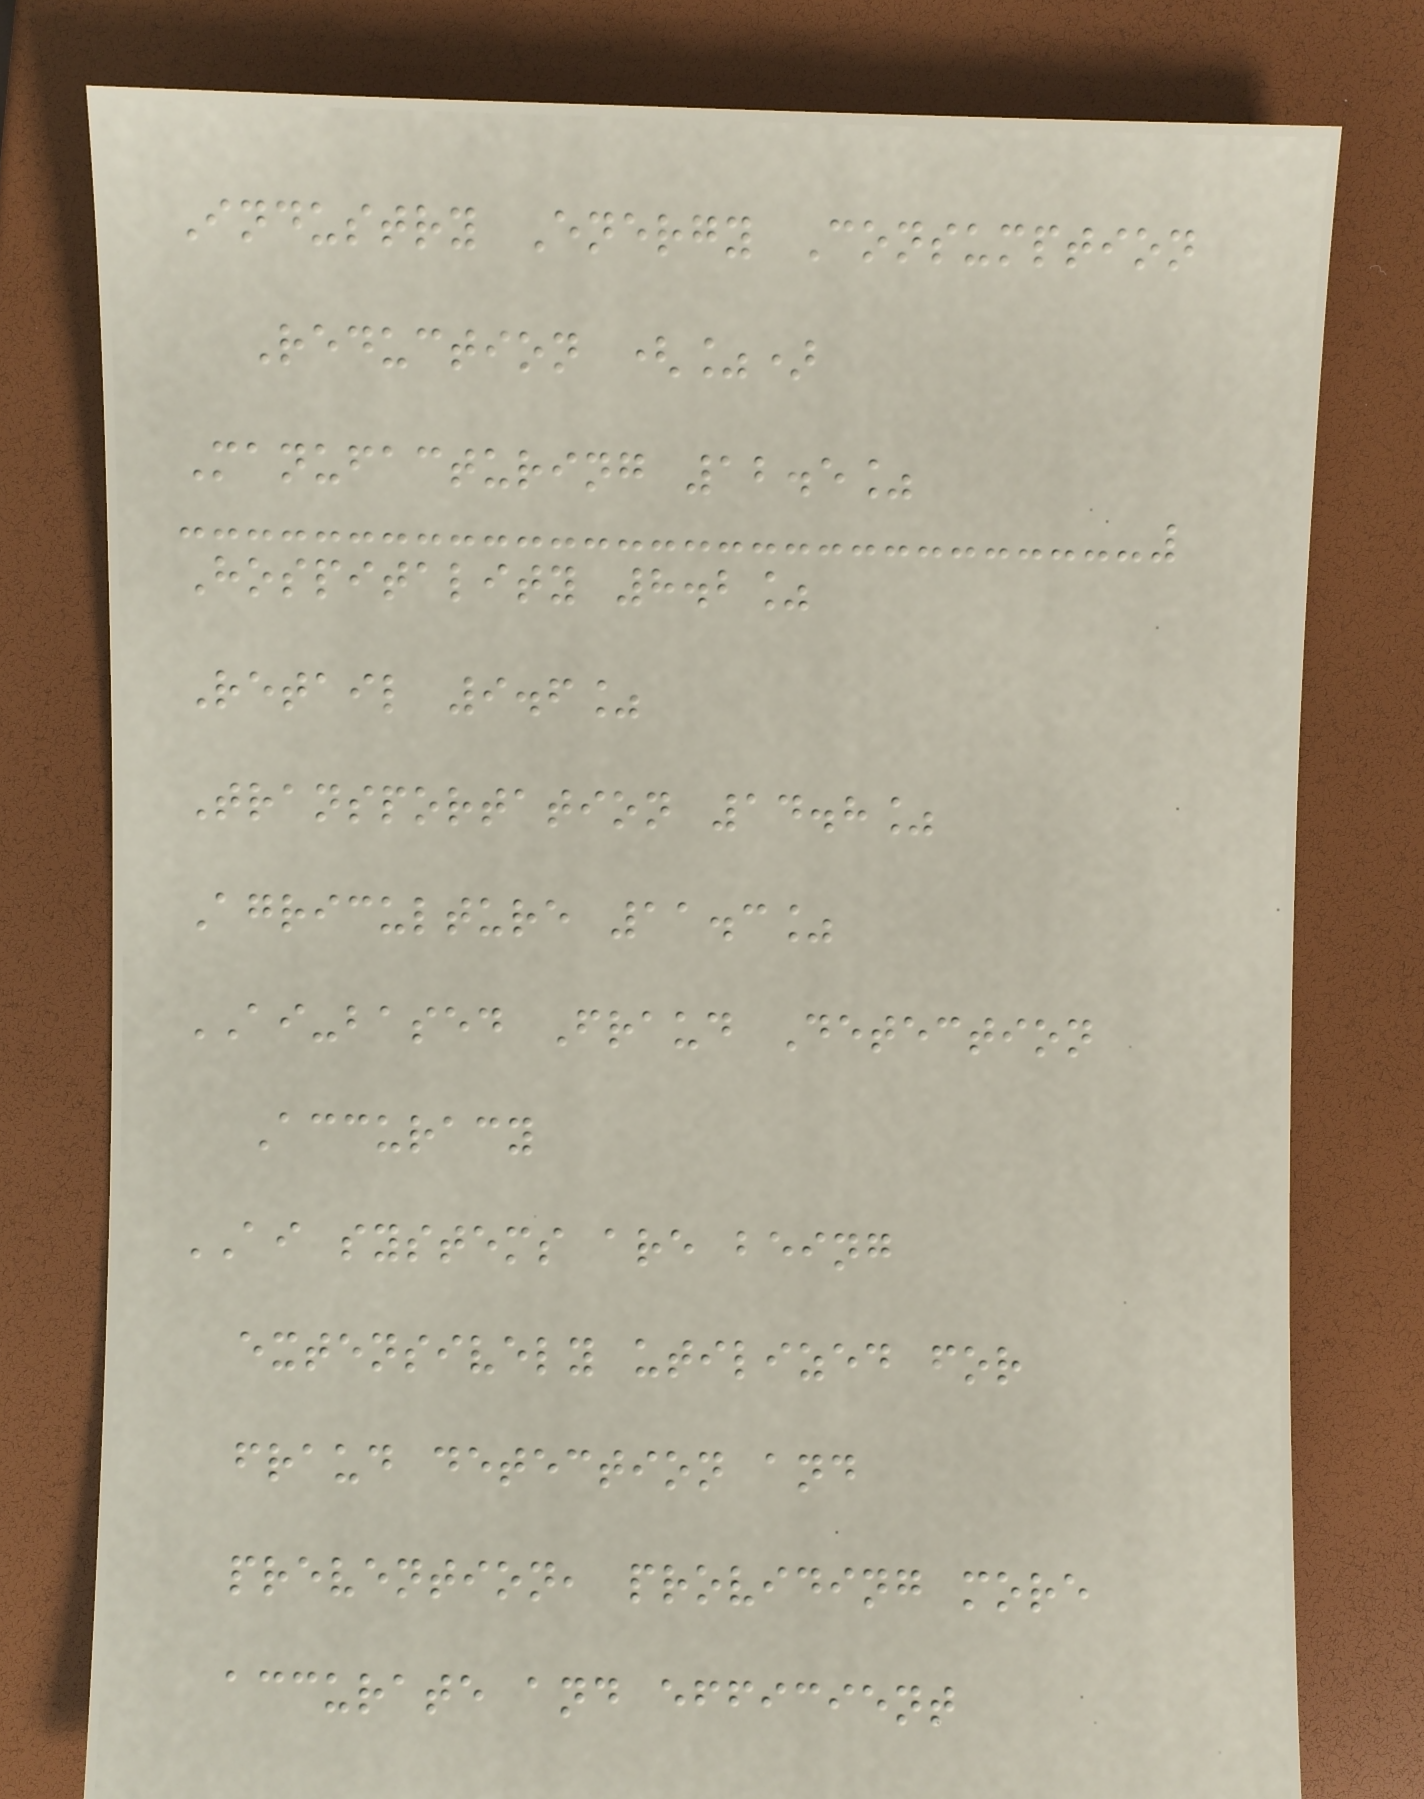Industry Energy Consumption
Reduction (%)
Manufacturing 12.5%
Hospitality 8.2%
Retail 9.6%
Transportation 14.8%
Agriculture 11.3%
AI-based Fraud Detection
Accuracy
AI systems are being
extensively utilized for
fraud detection and
prevention, providing more
accurate and efficient
